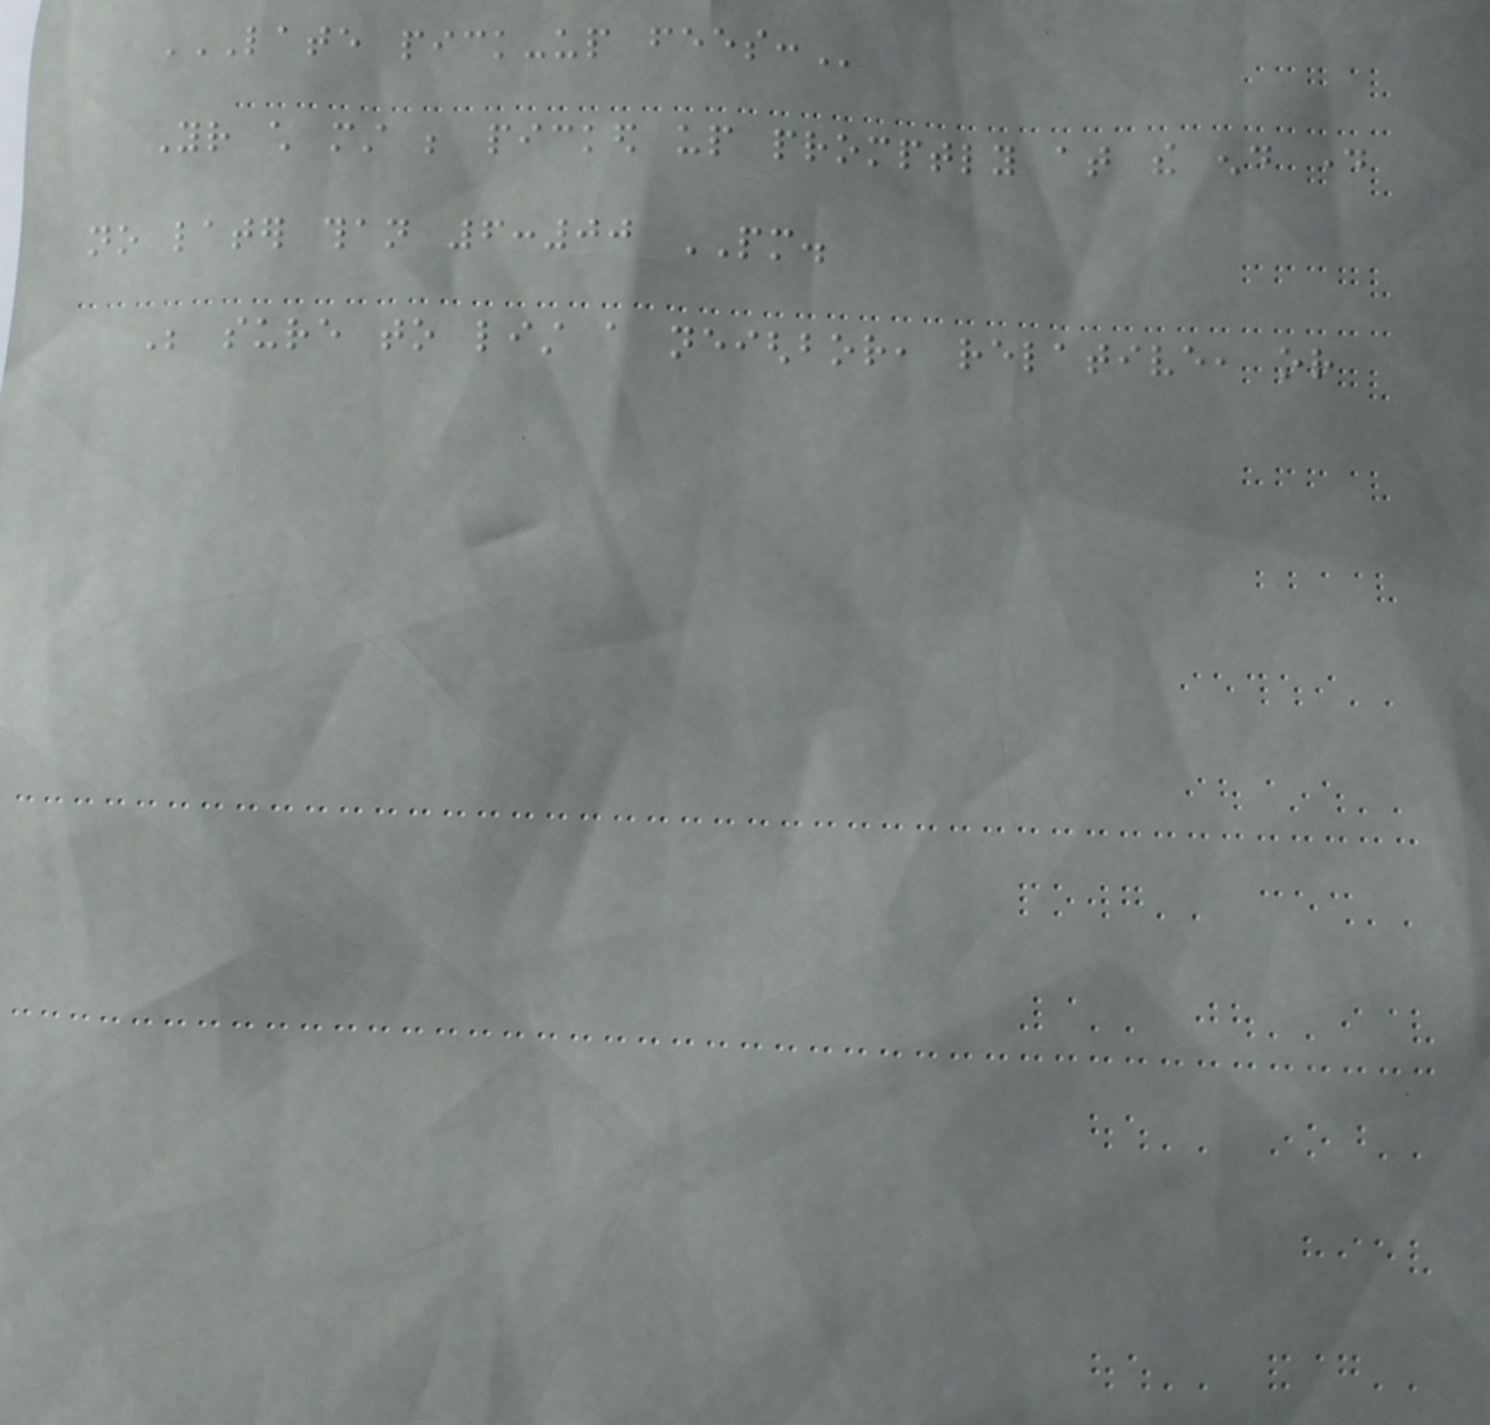LATE PICK-UP FEES:
Your child must be picked up promptly at the end day
no later than 6:00 PM.
Be sure to list a neighbor, relative, or
